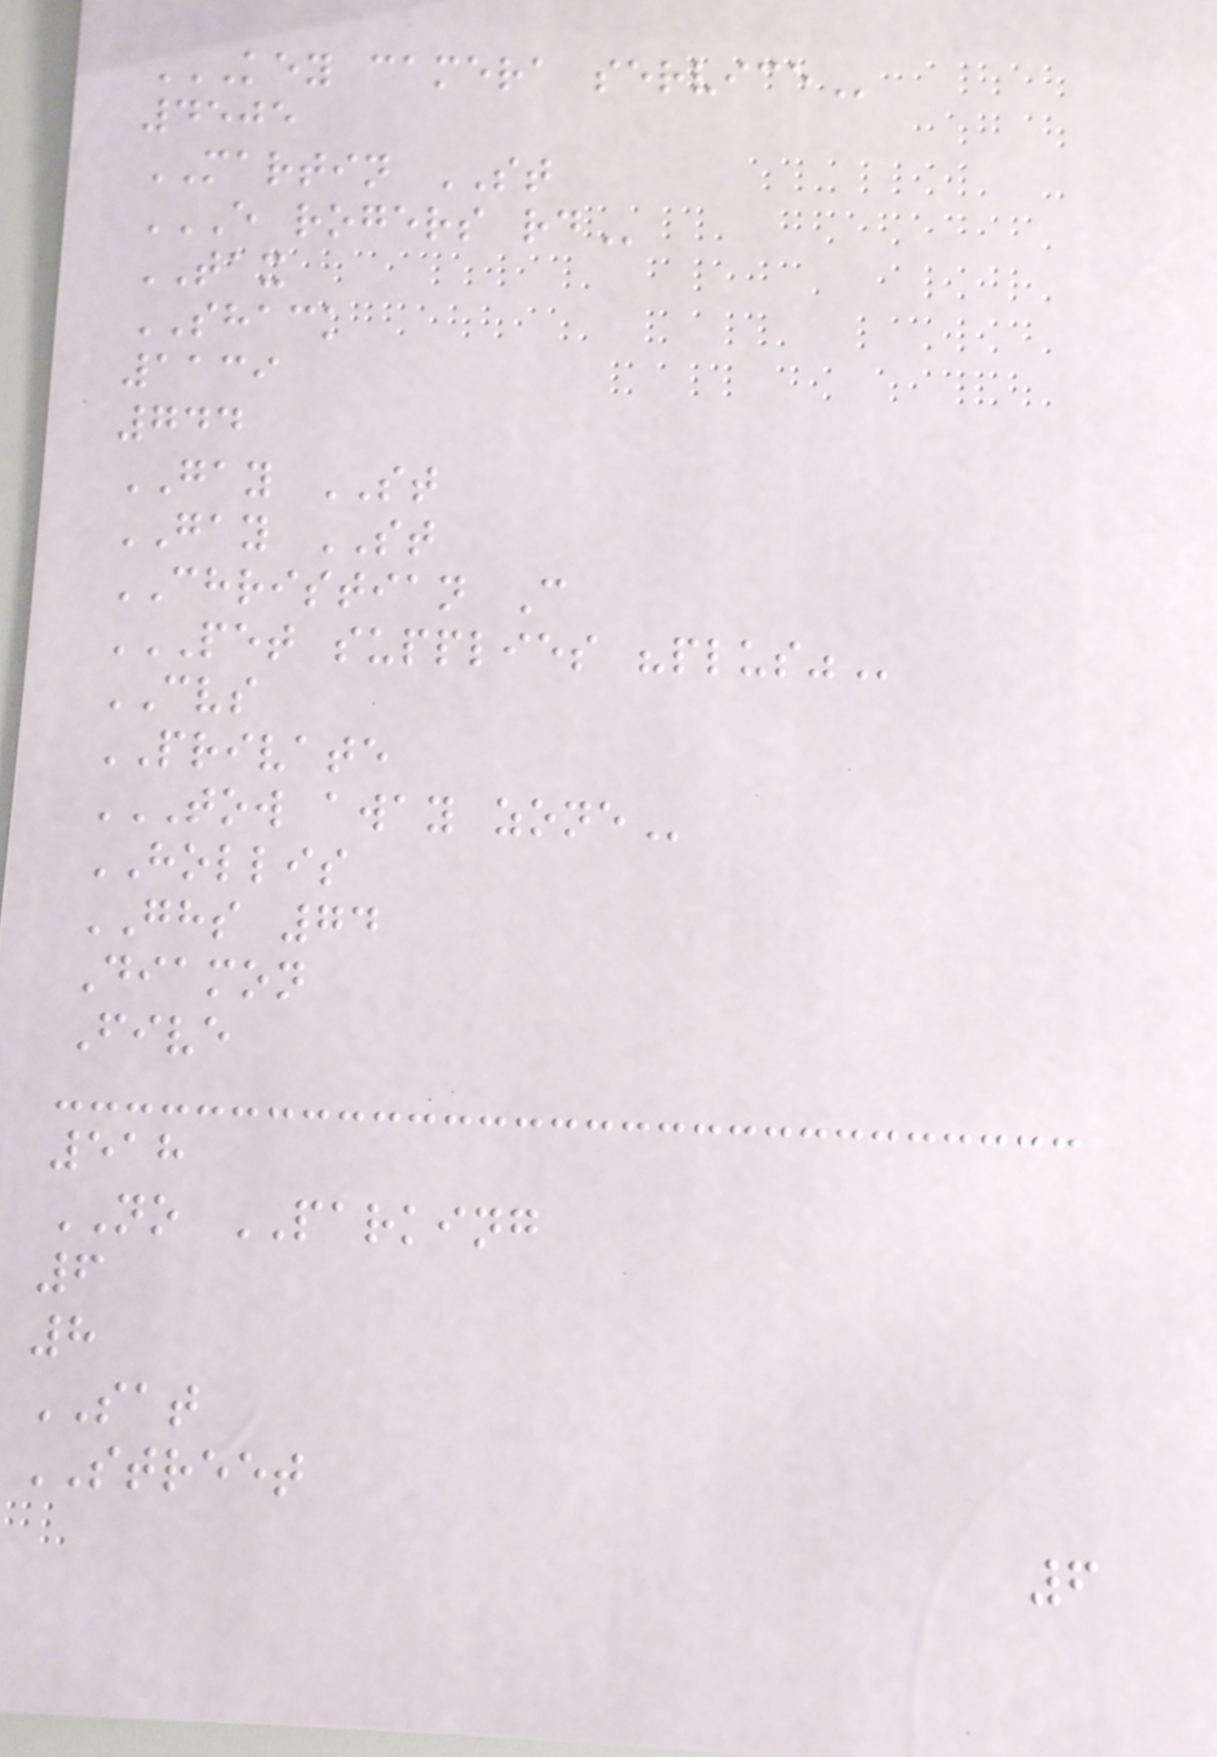KEY CAMERA SERVICE
4505
MARTIN ST
E ROGERS RD
TAX
SHACK
1139
744
GAY ST
GAY ST
CHRISTIAN C
PET SUPPLIES "PLUS"
CVS
PRIVATE
TOW AWAY ZONE
HOLLIS
GHS 74
Diamon
Five
518
NO PARKING
6
8
SAT
STREET
6
